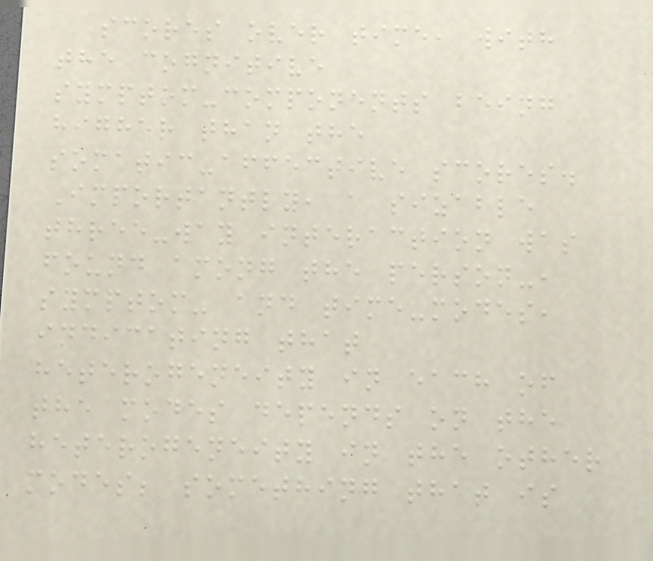scores over time, with
the cognitive
symptom-components being
higher than the
somatic-affective scores.
Importantly, a sizable
three-way interaction was
found among the person-,
symptom- and time-modes,
indicating that
heterogeneity in each of
the modes depends on the
heterogeneity in the other
modes; something that is
